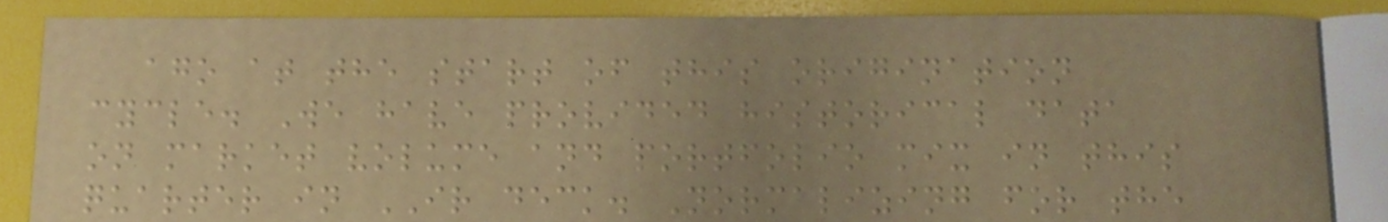ago at the start of this origination
cycle. We have provided historical data
on market volume and portfolio mix in this
quarter in IR deck. Normalizing for the
